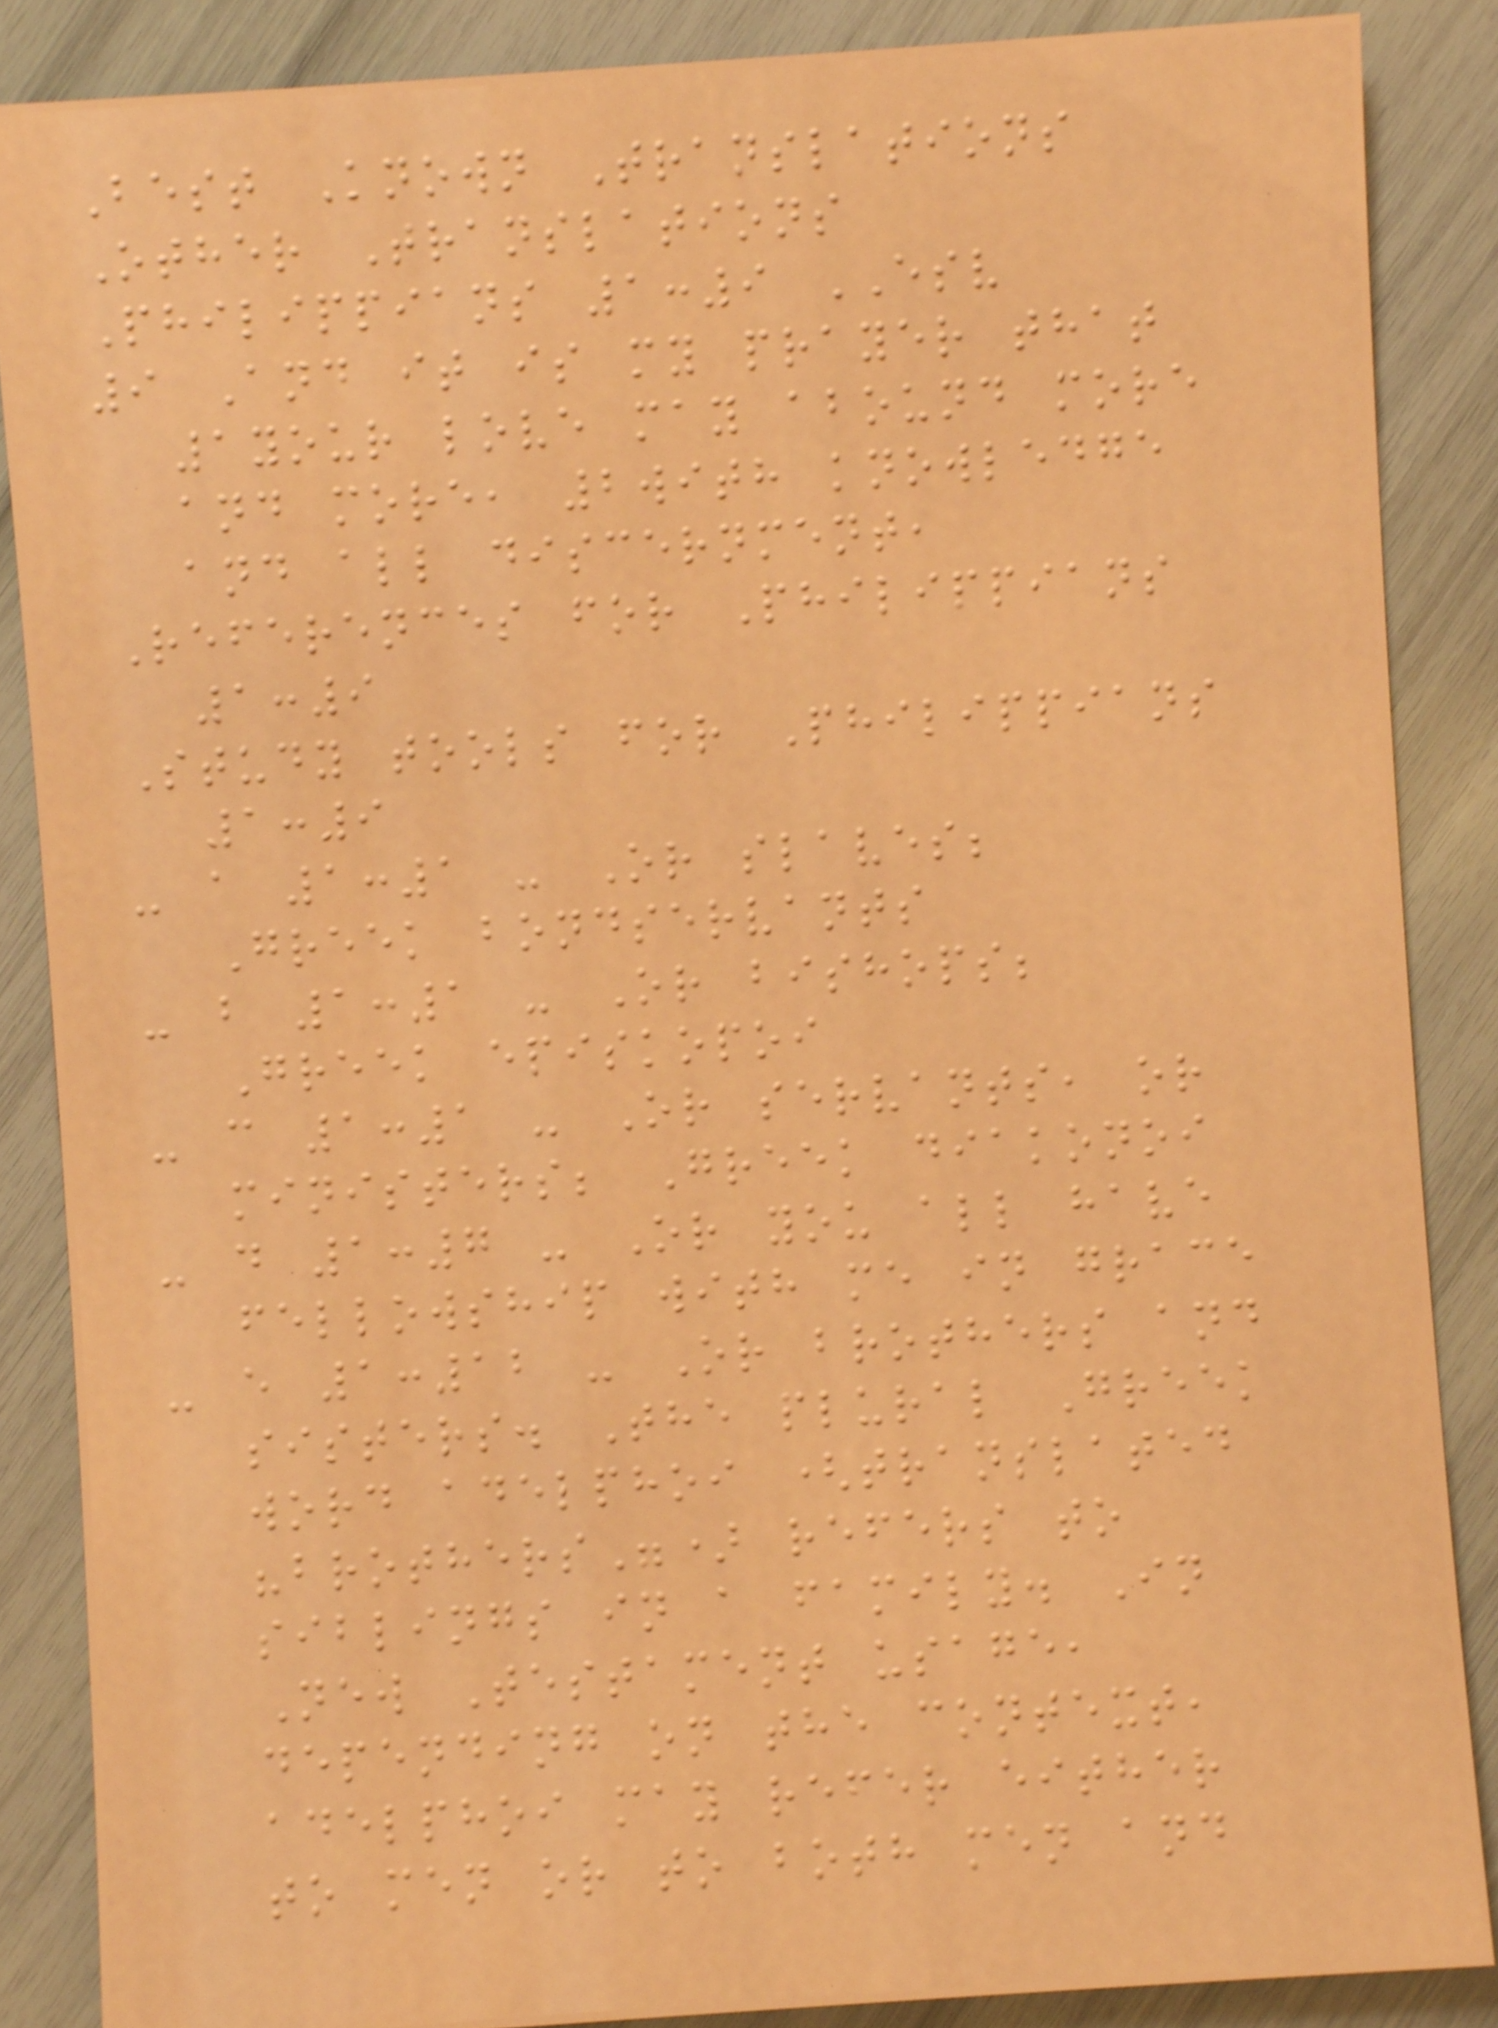Best Known Translations
Other Translations
Philippians 1:9 ESV
9 And it is my prayer that
1your love may abound more
and more, 2with knowledge
and all discernment,
References for Philippians
1:9
Study tools for Philippians
1:9
- a 1:1 - Or slaves;
Greek bondservants
- b 1:1 - Or bishops;
Greek episkopoi
- c 1:1 - Or servants, or
ministers; Greek diakonoi
- d 1:7 - Or you all have
fellowship with me in grace
- e 1:12 - Or brothers and
sisters. The plural Greek
word adelphoi (translated
"brothers") refers to
siblings in a family. In
New Testament usage,
depending on the context,
adelphoi may refer either
to men or to both men and
